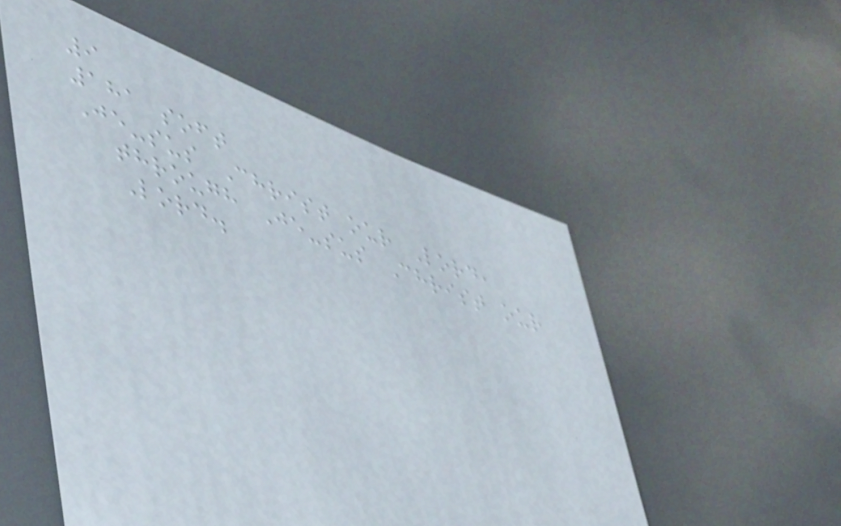9
181 soft
Je-sus Christ our Lord,
through Je-sus Christ our
Lord.
